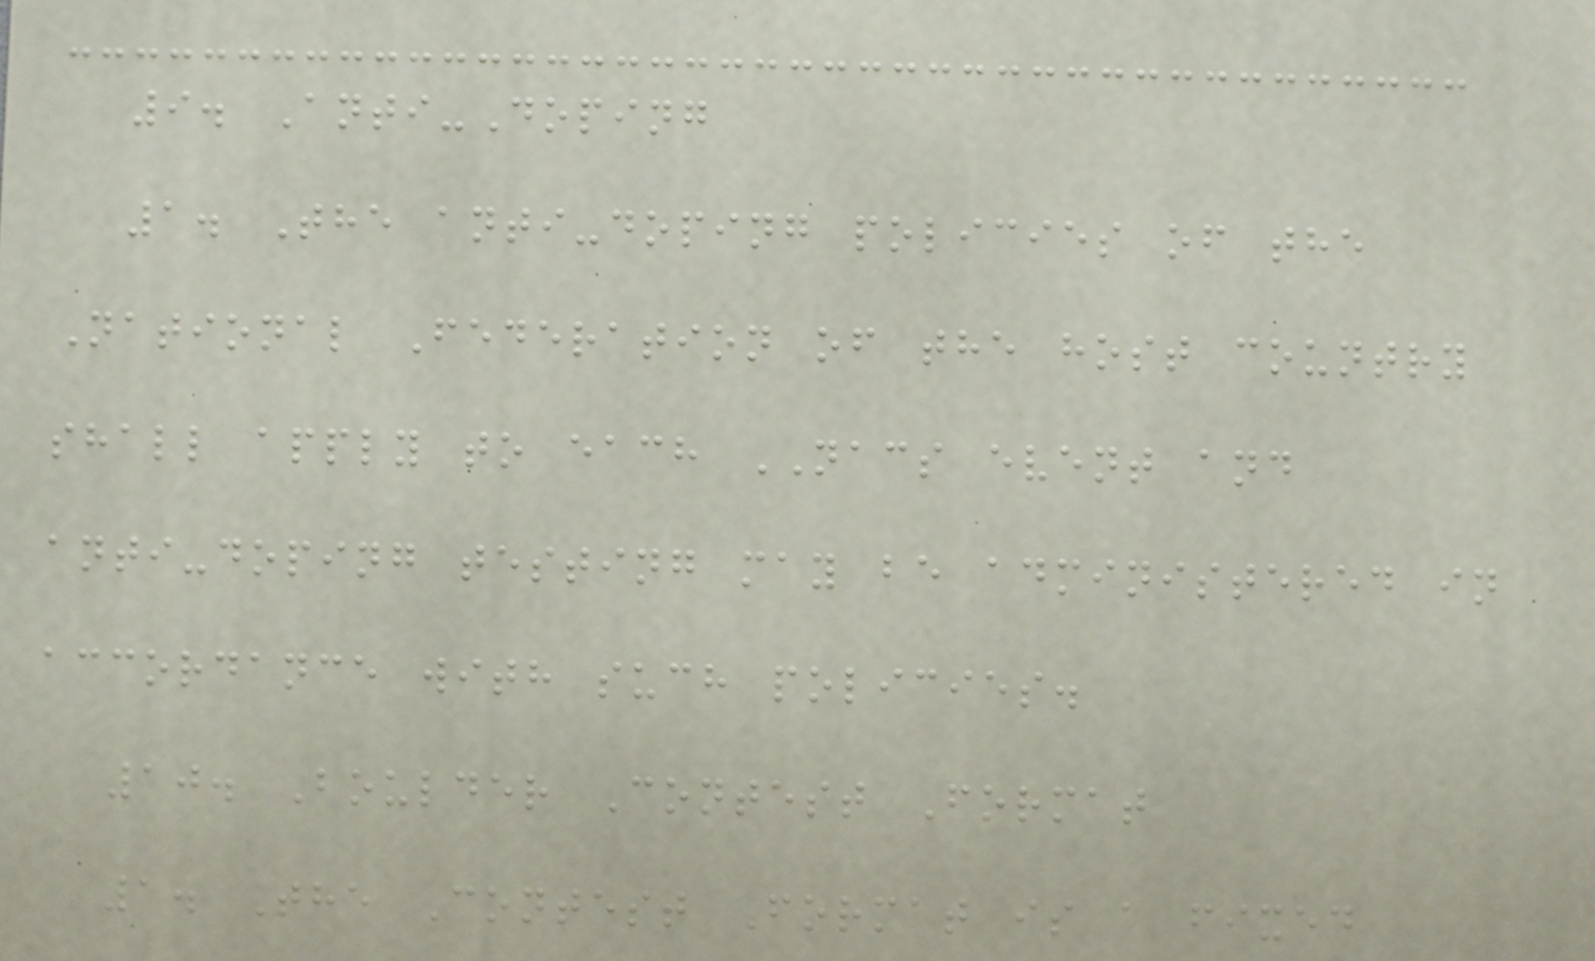9. Anti-Doping
1. The anti-doping policies of the
National Federation of the host country
shall apply to each NACS event and
anti-doping testing may be administered in
accordance with such policies.
10. Boulder Contest Format
1. The Contest Format is a fixed
